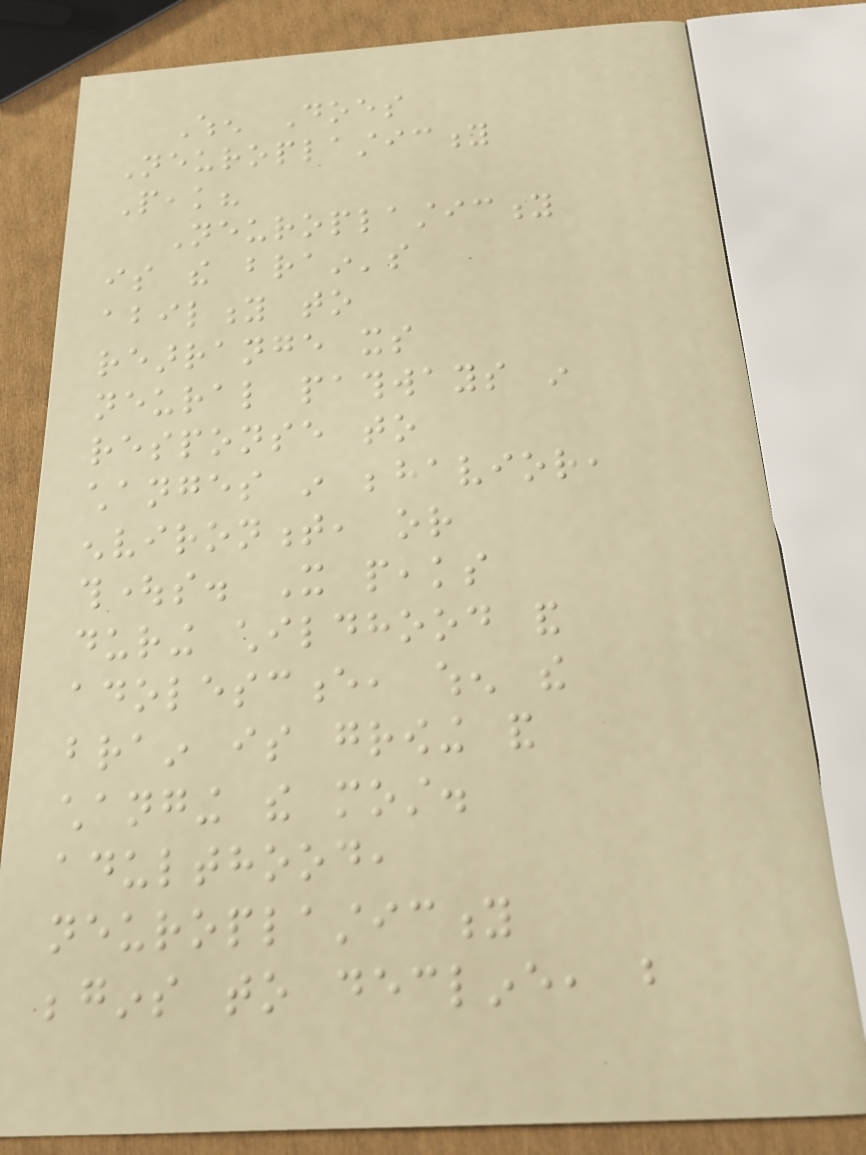When Does
Neuroplasticity
Peak?
Neuroplasticity
is the brain's
ability to
rearrange its
neural pathways in
response to
changes in behavior,
environment, or
thoughts. It peaks
during childhood and
adolescence, when the
brain is growing and
changing the most.
adulthood,
neuroplasticity
begins to decline, but
